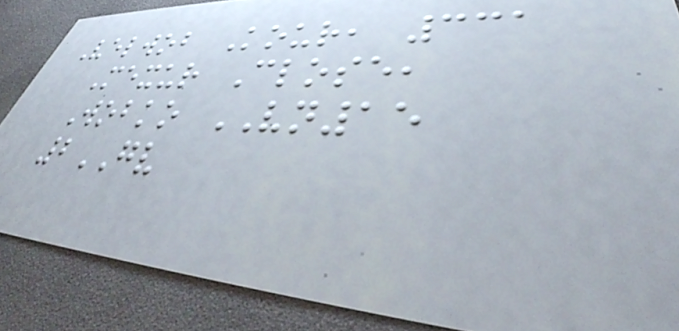Velwob Kour, 331
Mexur Close,
Wobko VN15
2GV
